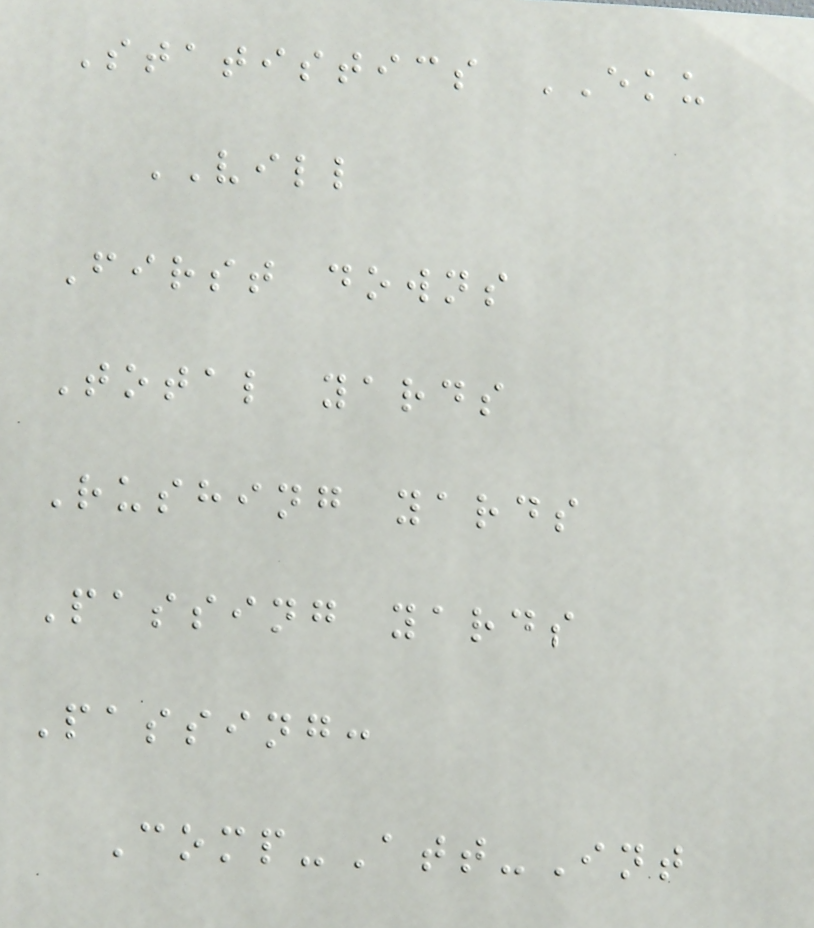Statistics EKU
VILL
First downs
Total yards
Rushing yards
Passing yards
Passing:
Comp-Att-Int
